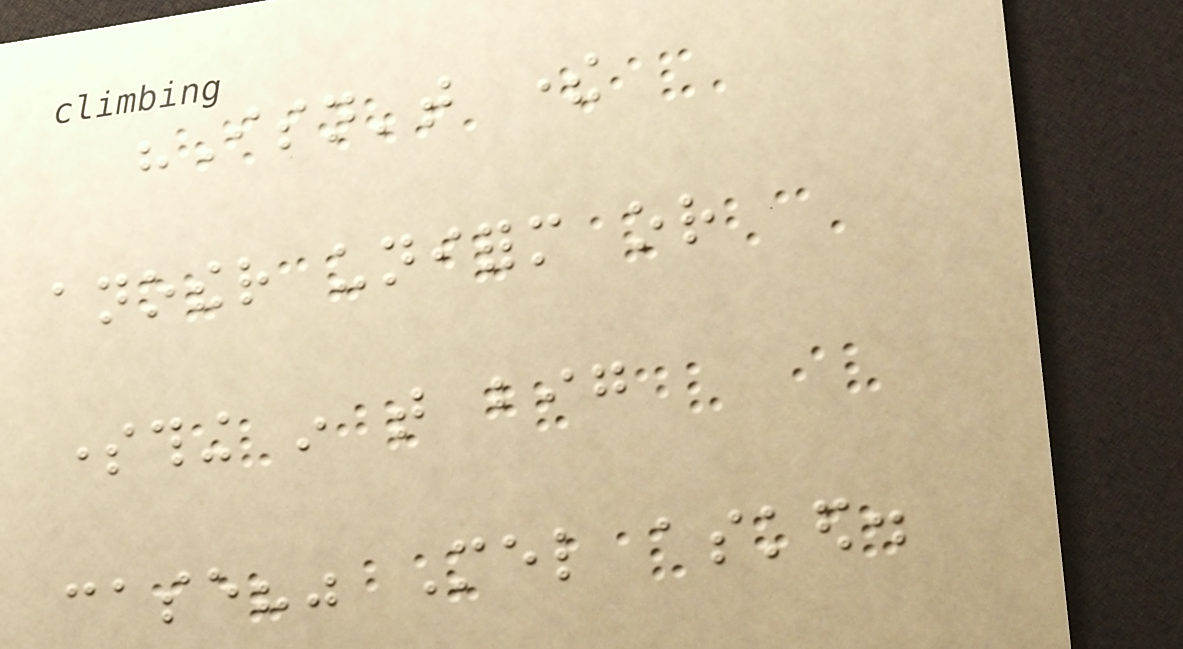"Isn't there
another uniform or
something in that big
case?" Mel asked.
